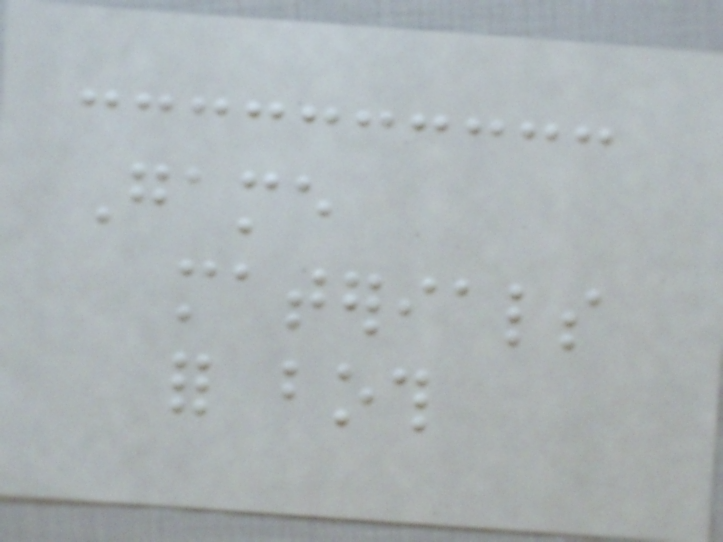Game
materials
for both
